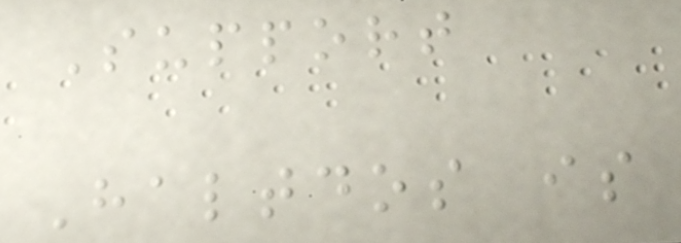Support
Haltdos is
